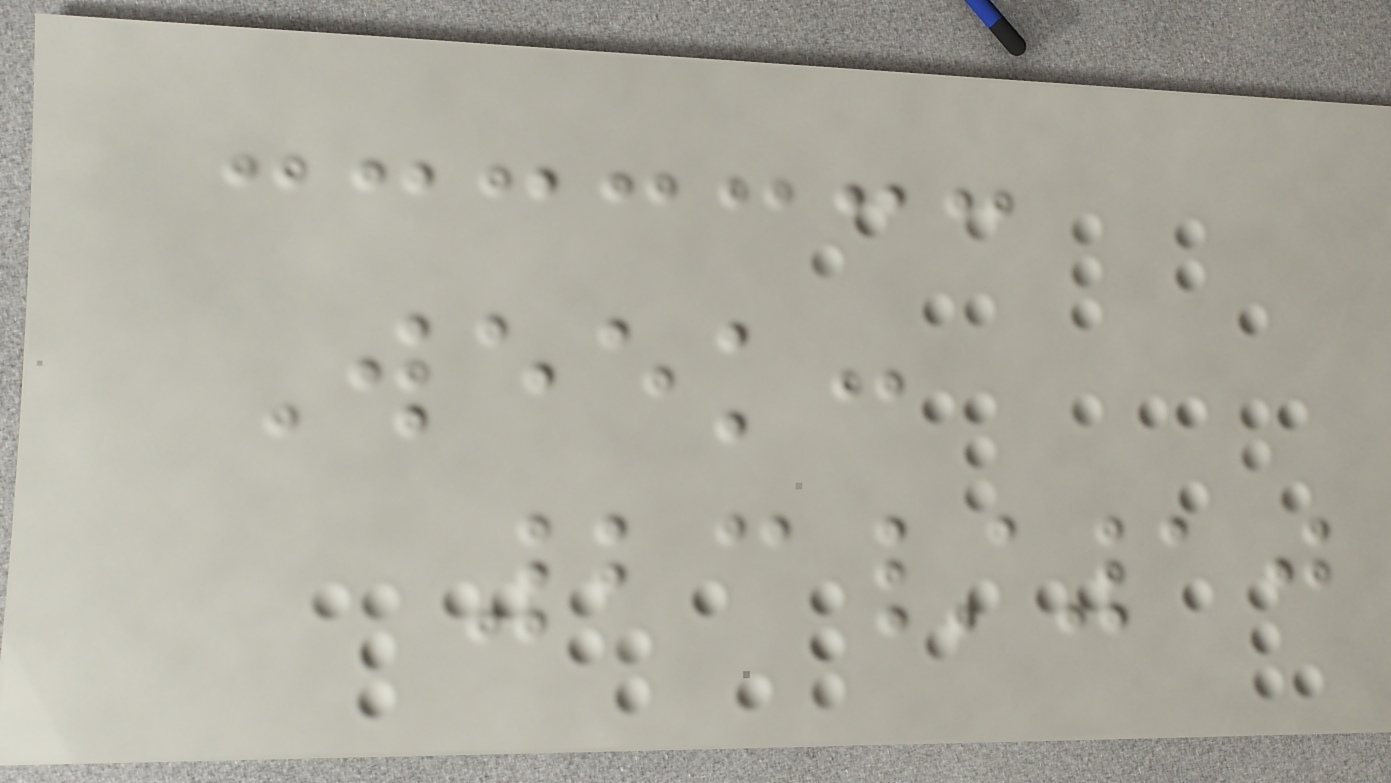Week:
23/10
